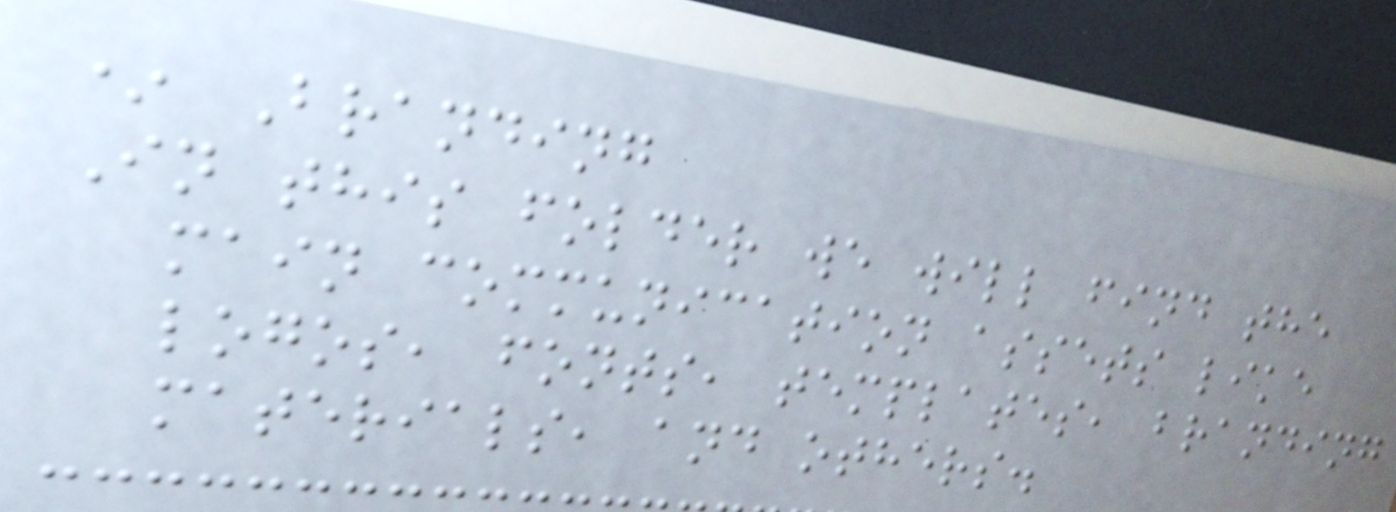* Branding
In this folder we will find the
main communication assets like
logos, fonts, templates, branding
materials, and others.
